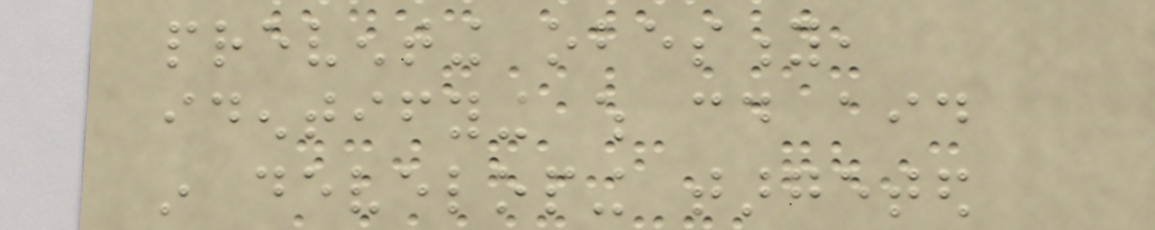preventing obesity,
identifying which could aid
in developing targeted
